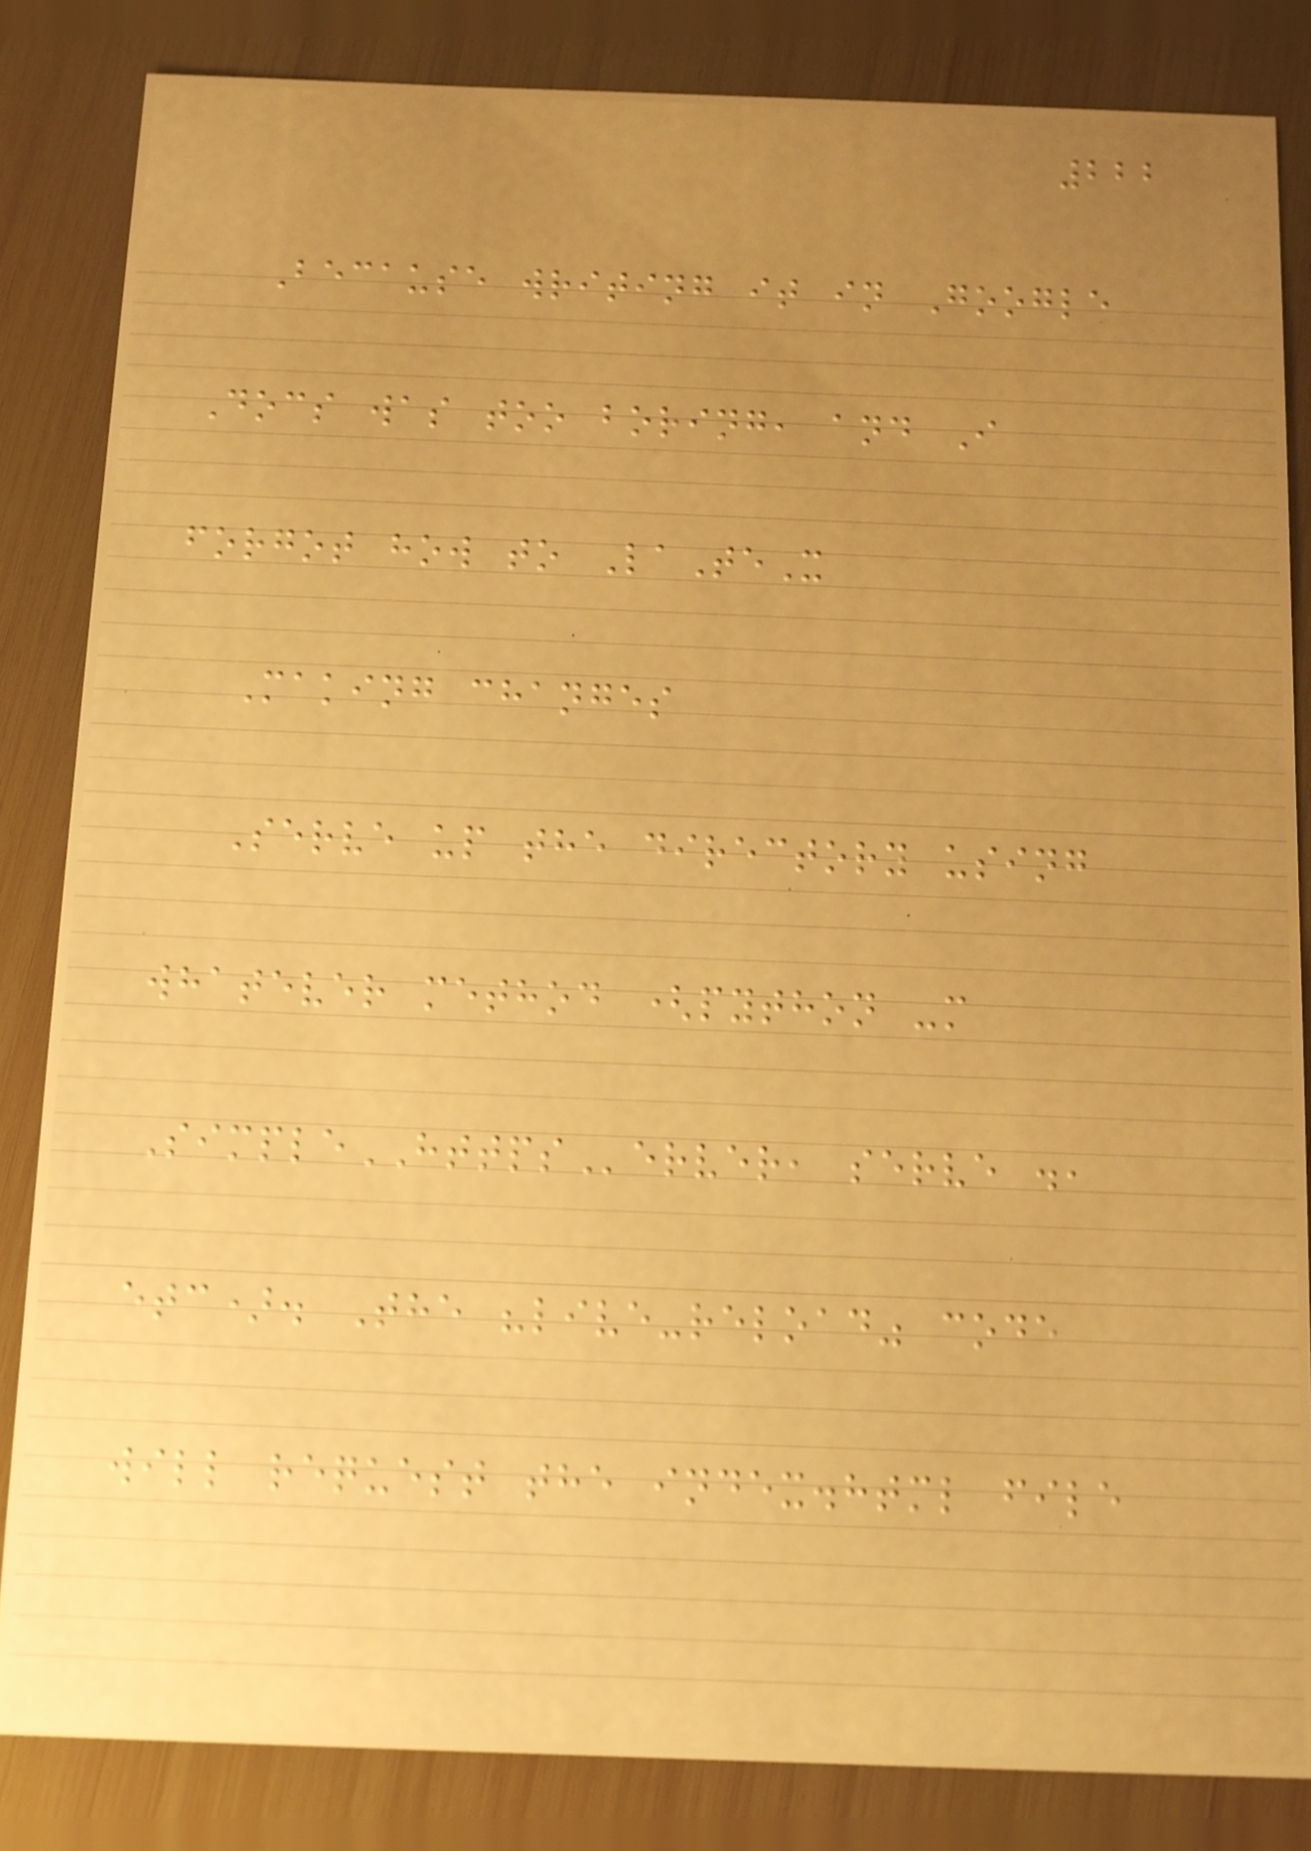222
Because writing it in Google
Docs was too boring, and I
forgot how to LaTeX
Making changes
Serve up the directory using
whatever method (python -m
SimpleHTTPServer, serve .,
etc). The "live-reload" code
will request the index.html file
